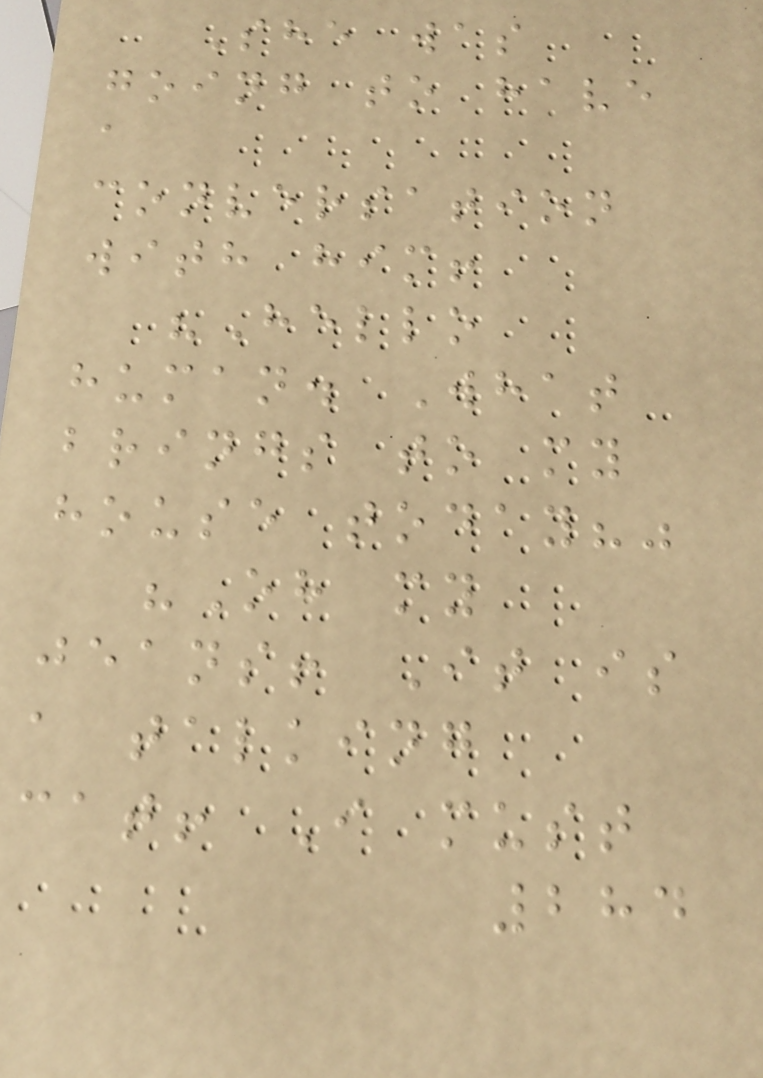She was
going to have
a
conversation
with him!
"Hello
human. What
brings to my
house today?"
"Oh my
jeans! It is
a talking
cat! I must
284
